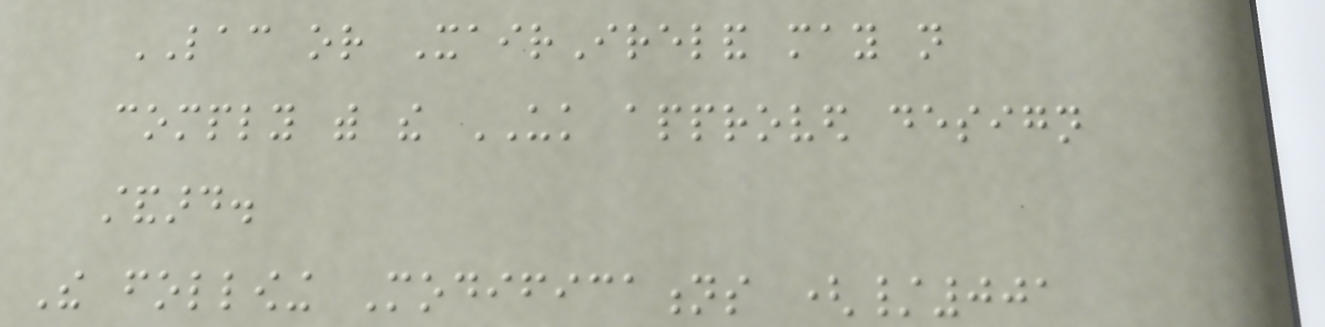LAC or XairIreland may not
comply with the UK approved design
standard.
The following Modifications (/001
